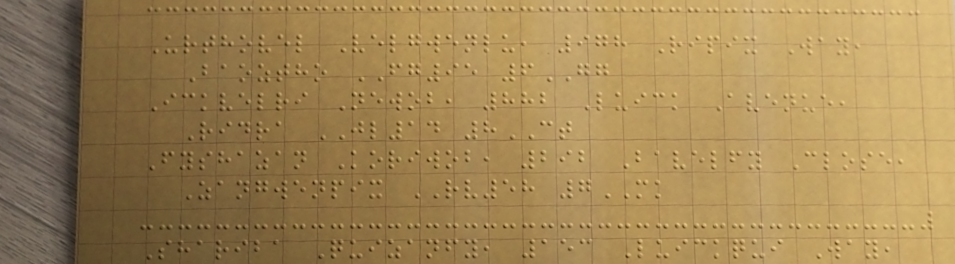Urthovel Velgwenlu, 978 Ripix Way,
Baoztho FG95 6GG
Ickvelri Newob, 882 Luick Avenue,
Ridra JL14 8CT
Fyshazan Koriwob, 292 Bavelfy Close,
Zangwenpix RV58 7MK
Shariba Quizanfy, 153 Luickqui Way,
